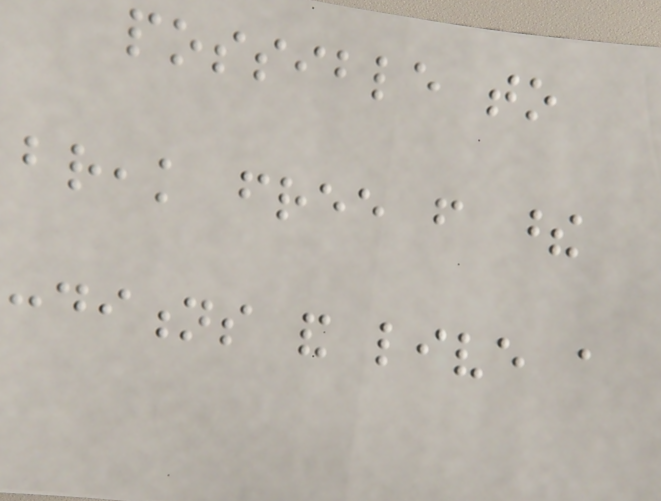possible to
break free from these
conditions and live a
